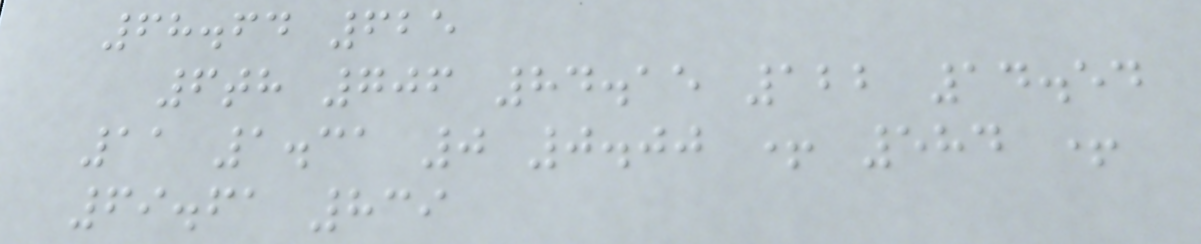68.64 625
6th 706 84.15 122 14.54
11 1.31 0 0.00 + 584 +
69.61 839
